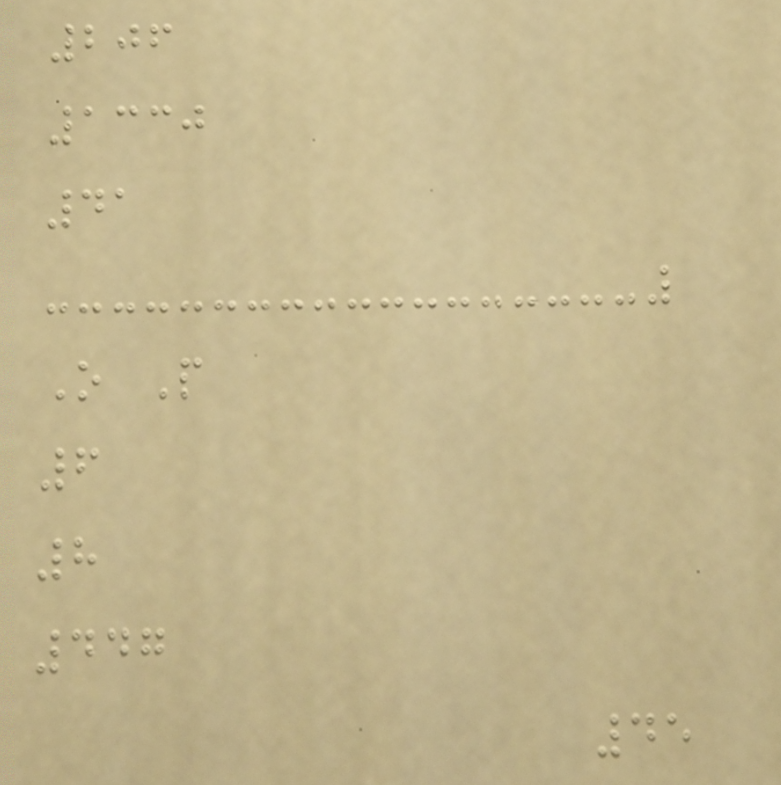206
1330
41
O P
6
8
447
45
